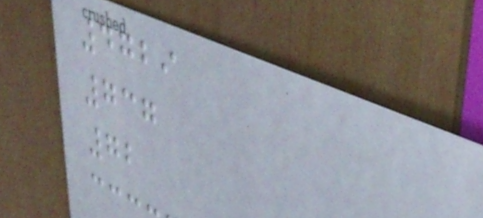4729
737
72
